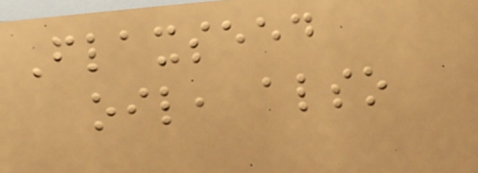Flaxseed
oil, also
